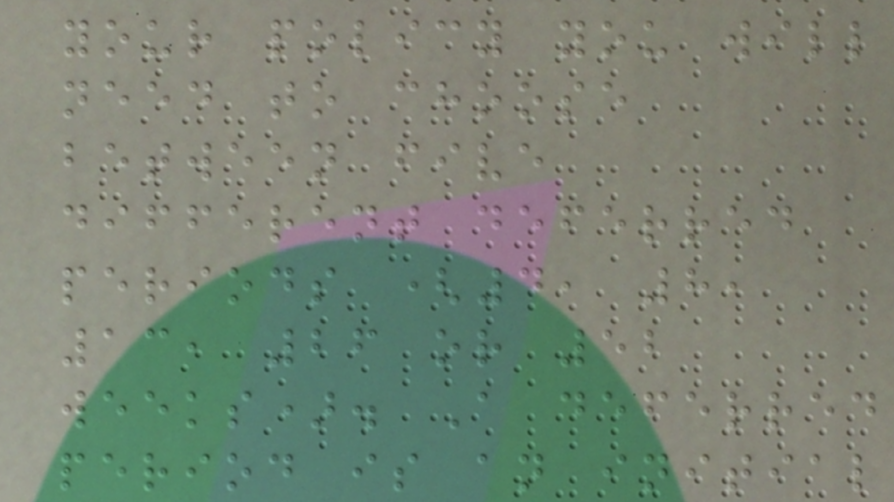your policy you will
need to choose
between five
different deferred
periods (4, 8,
13, 26 or 52
weeks). A deferred
period is an initial
